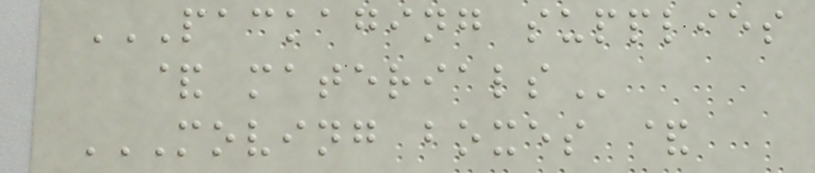PACKAGING SUPPLIES
& MATERIALS
MOVING BOXES &
